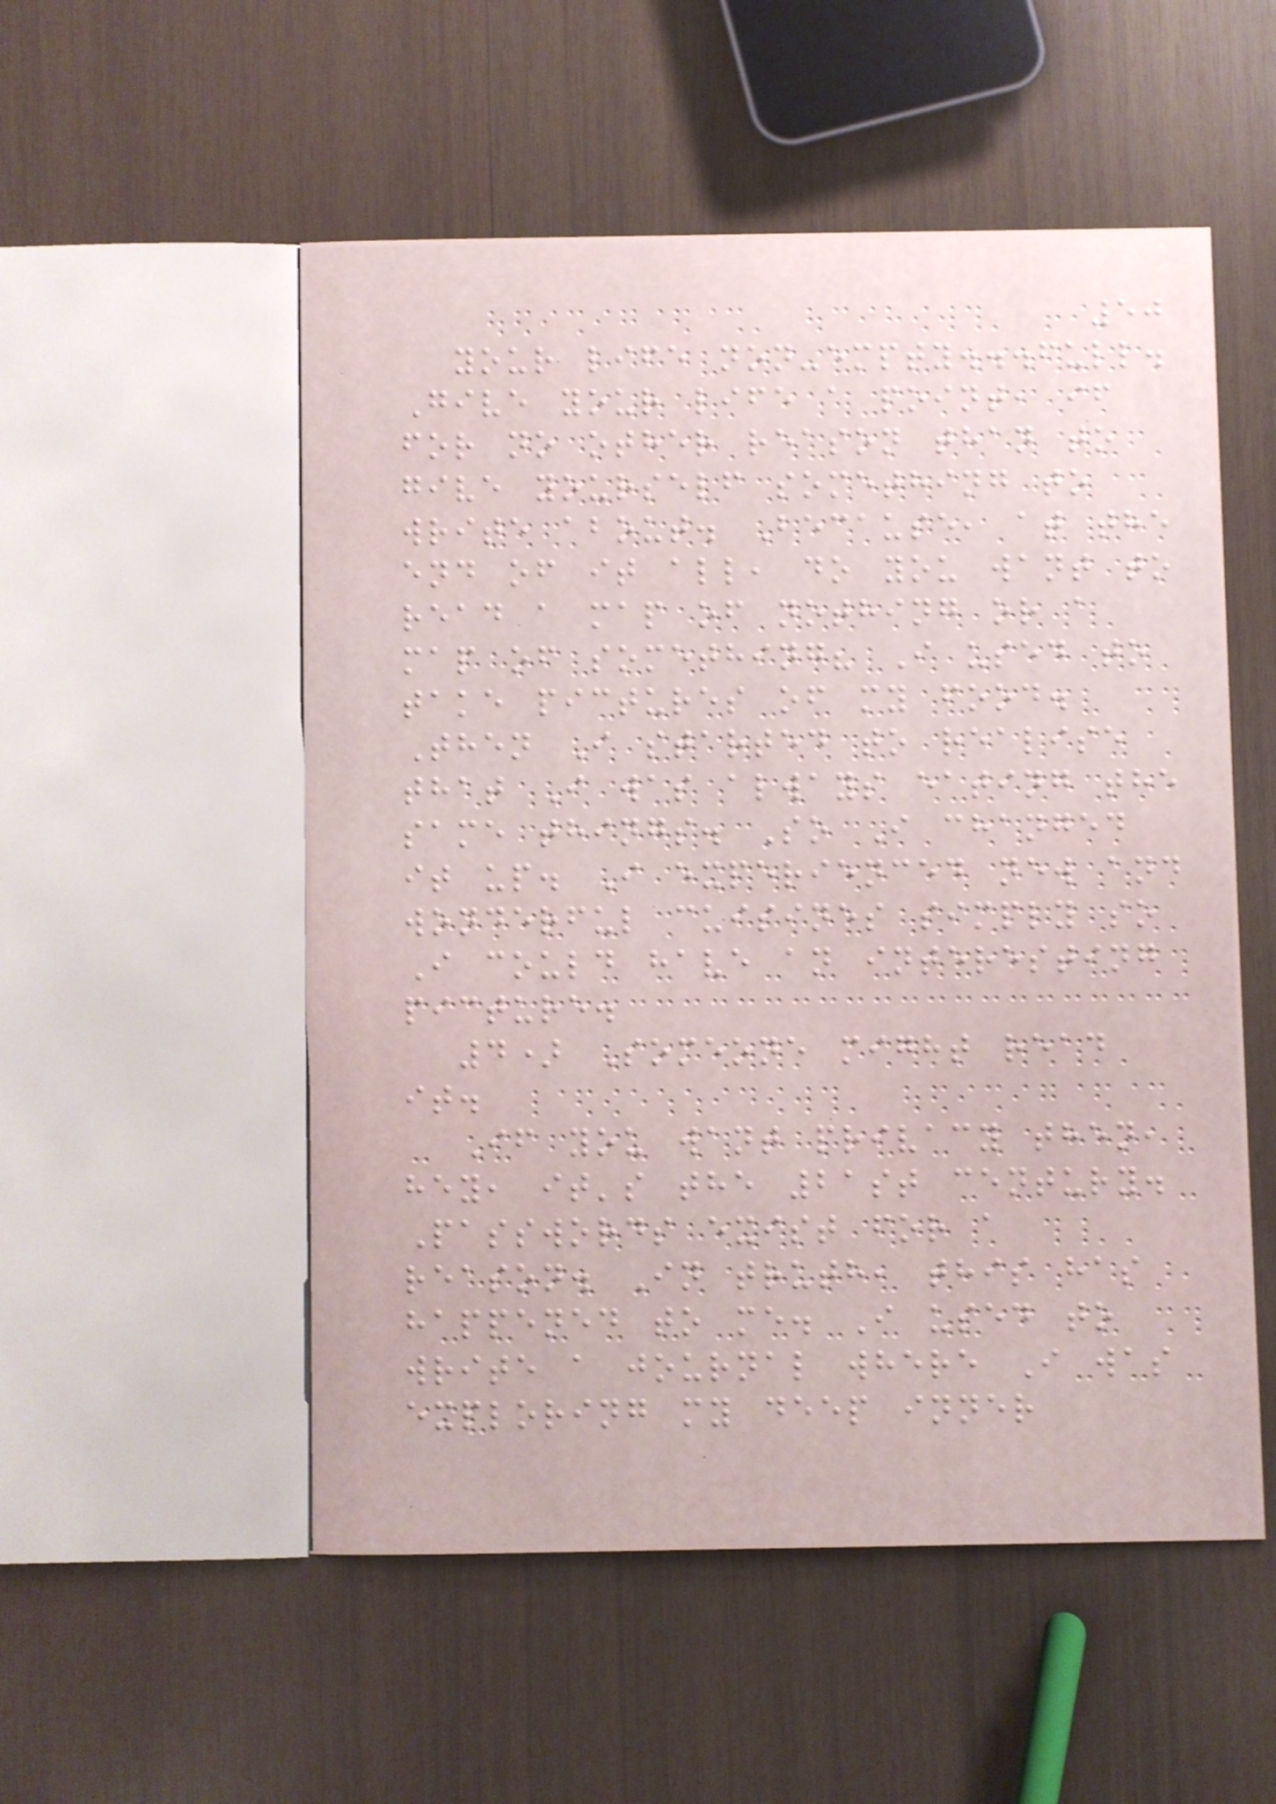50
your life non-empty...full.
Give your life a point, if
for no other reason than to
give yourself something to
write about. Because, at the
end of it all, do you want to
read a map of nothing or a
map of something? I used to
take pictures of my food.
Then I started to realise
that I was always eating the
same things. So I changed
it up. I experienced new and
wonderful cuisines simply so
I could have an interesting
picture.
4) Someone might read
it.
If you want privacy then,
hey, it's the 21st century.
Passwords exist for a
reason. In truth, this has
happened to me. I used to
write a journal where I was
exploring my deep inner
